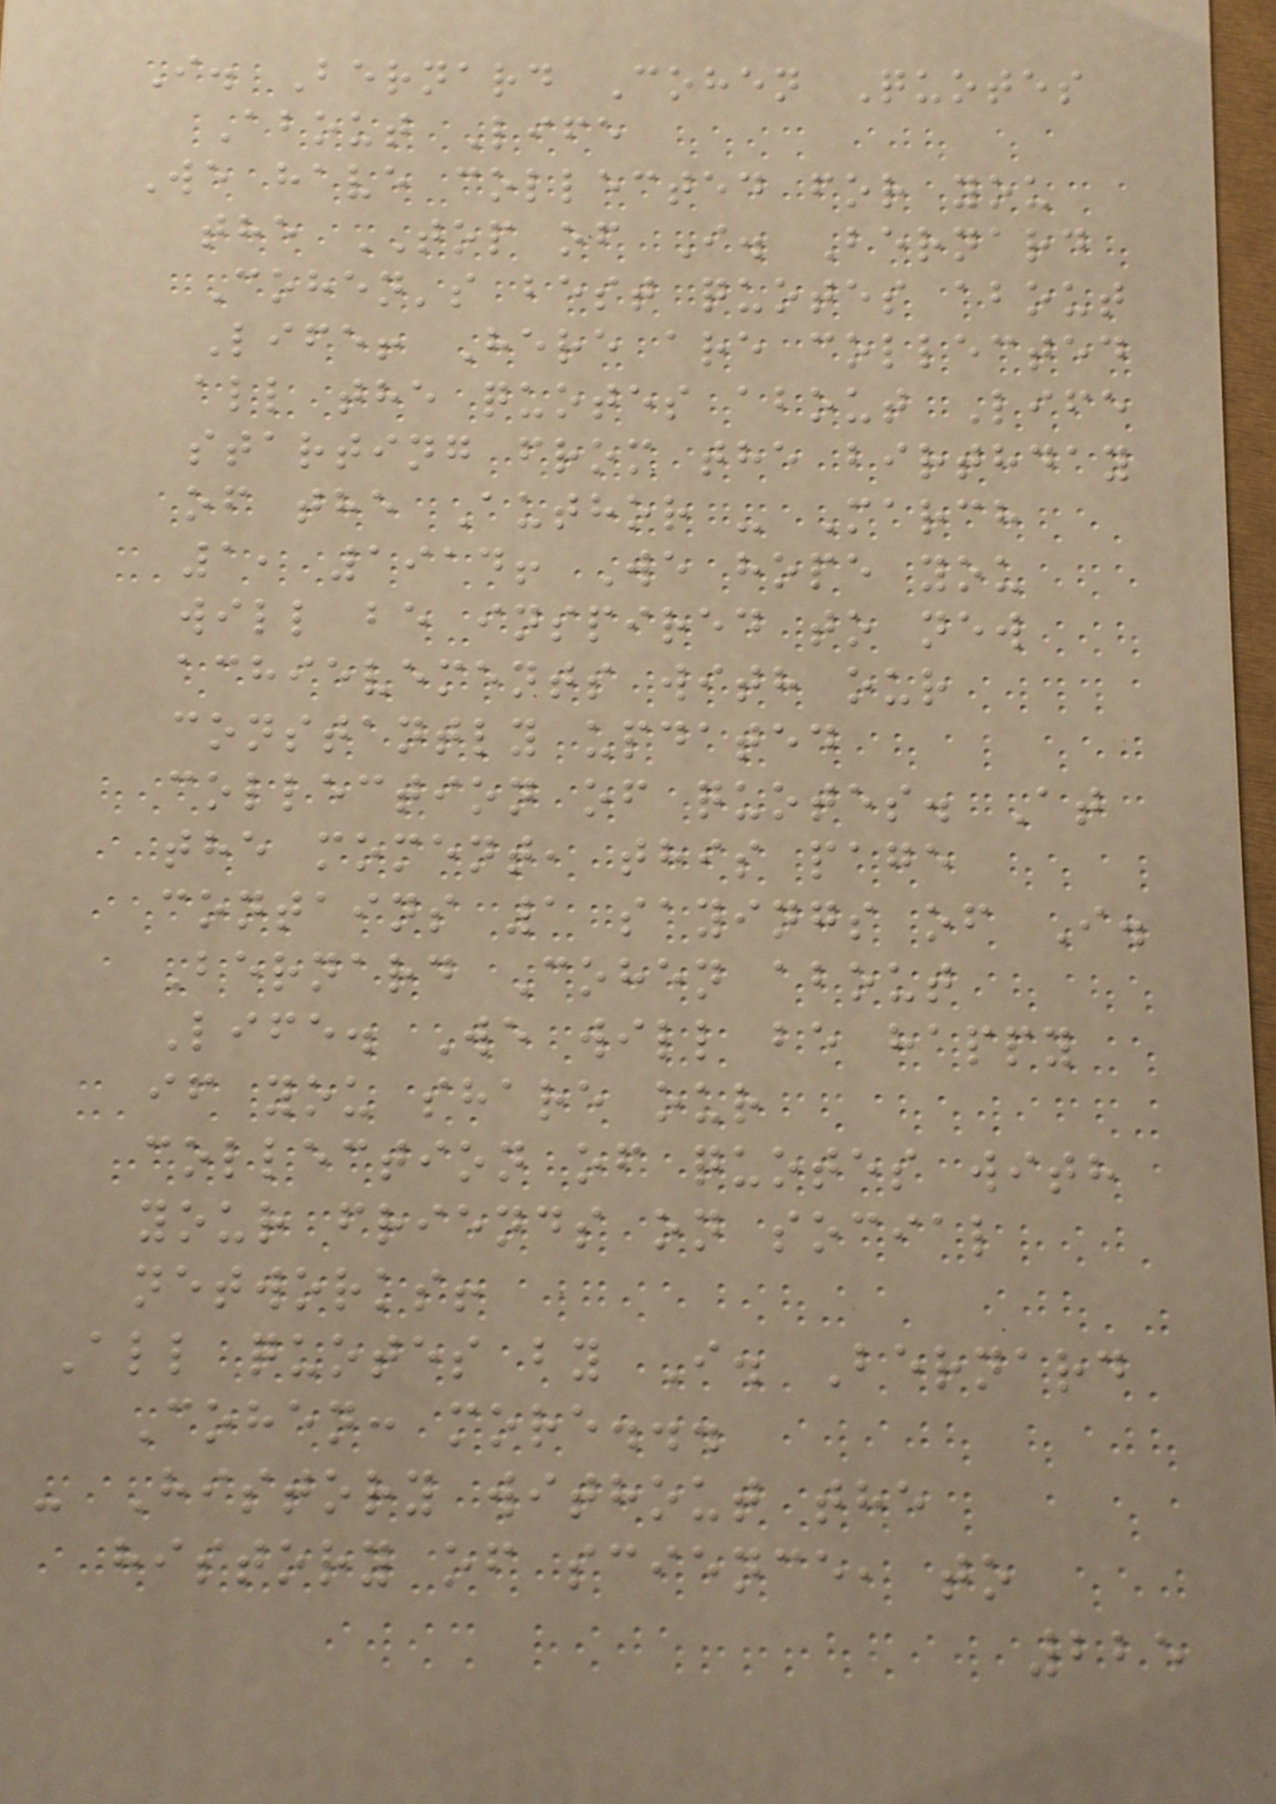I. Bernard Cohen Quotes
About Life
We have collected for you
the TOP of I. Bernard
Cohen's best quotes about
Life! Here are collected
all the quotes about Life
starting from the birthday
of the Author - March
1, 1914! We hope you
will be inspired to new
achievements with our
constantly updated
collection of quotes. At
the moment, this page
contains 1 sayings of I.
Bernard Cohen about
Life. We will be happy
if you share our
collection of quotes with
your friends on social
networks!
All quotes by I. Bernard
Cohen: more...
- History without the
history of science, to
225
